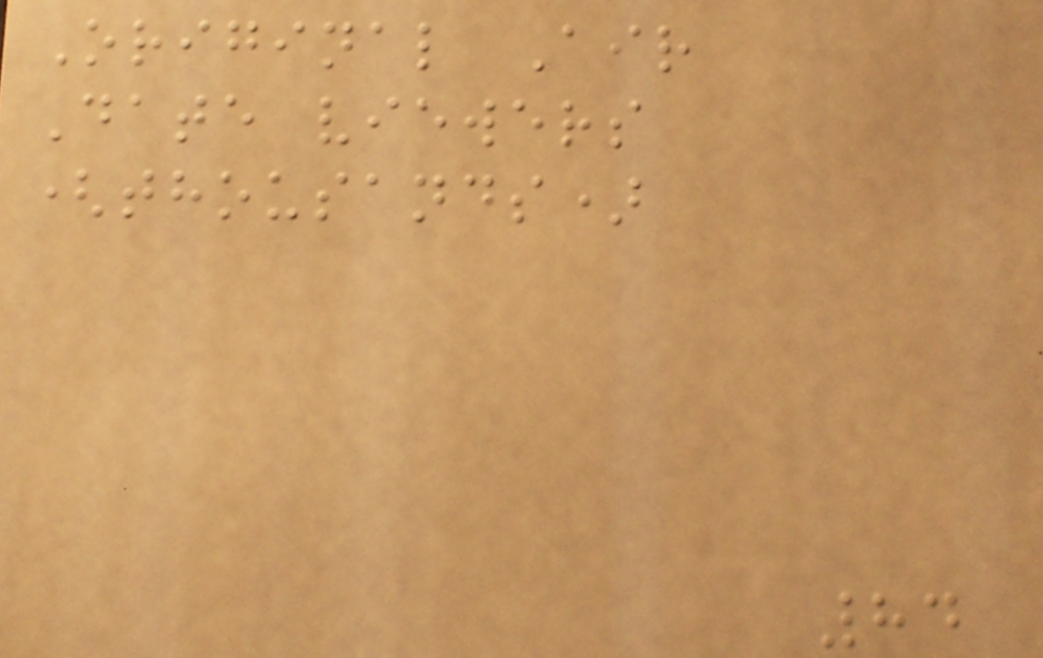Original Air
Date viewers
(thousands)
84
